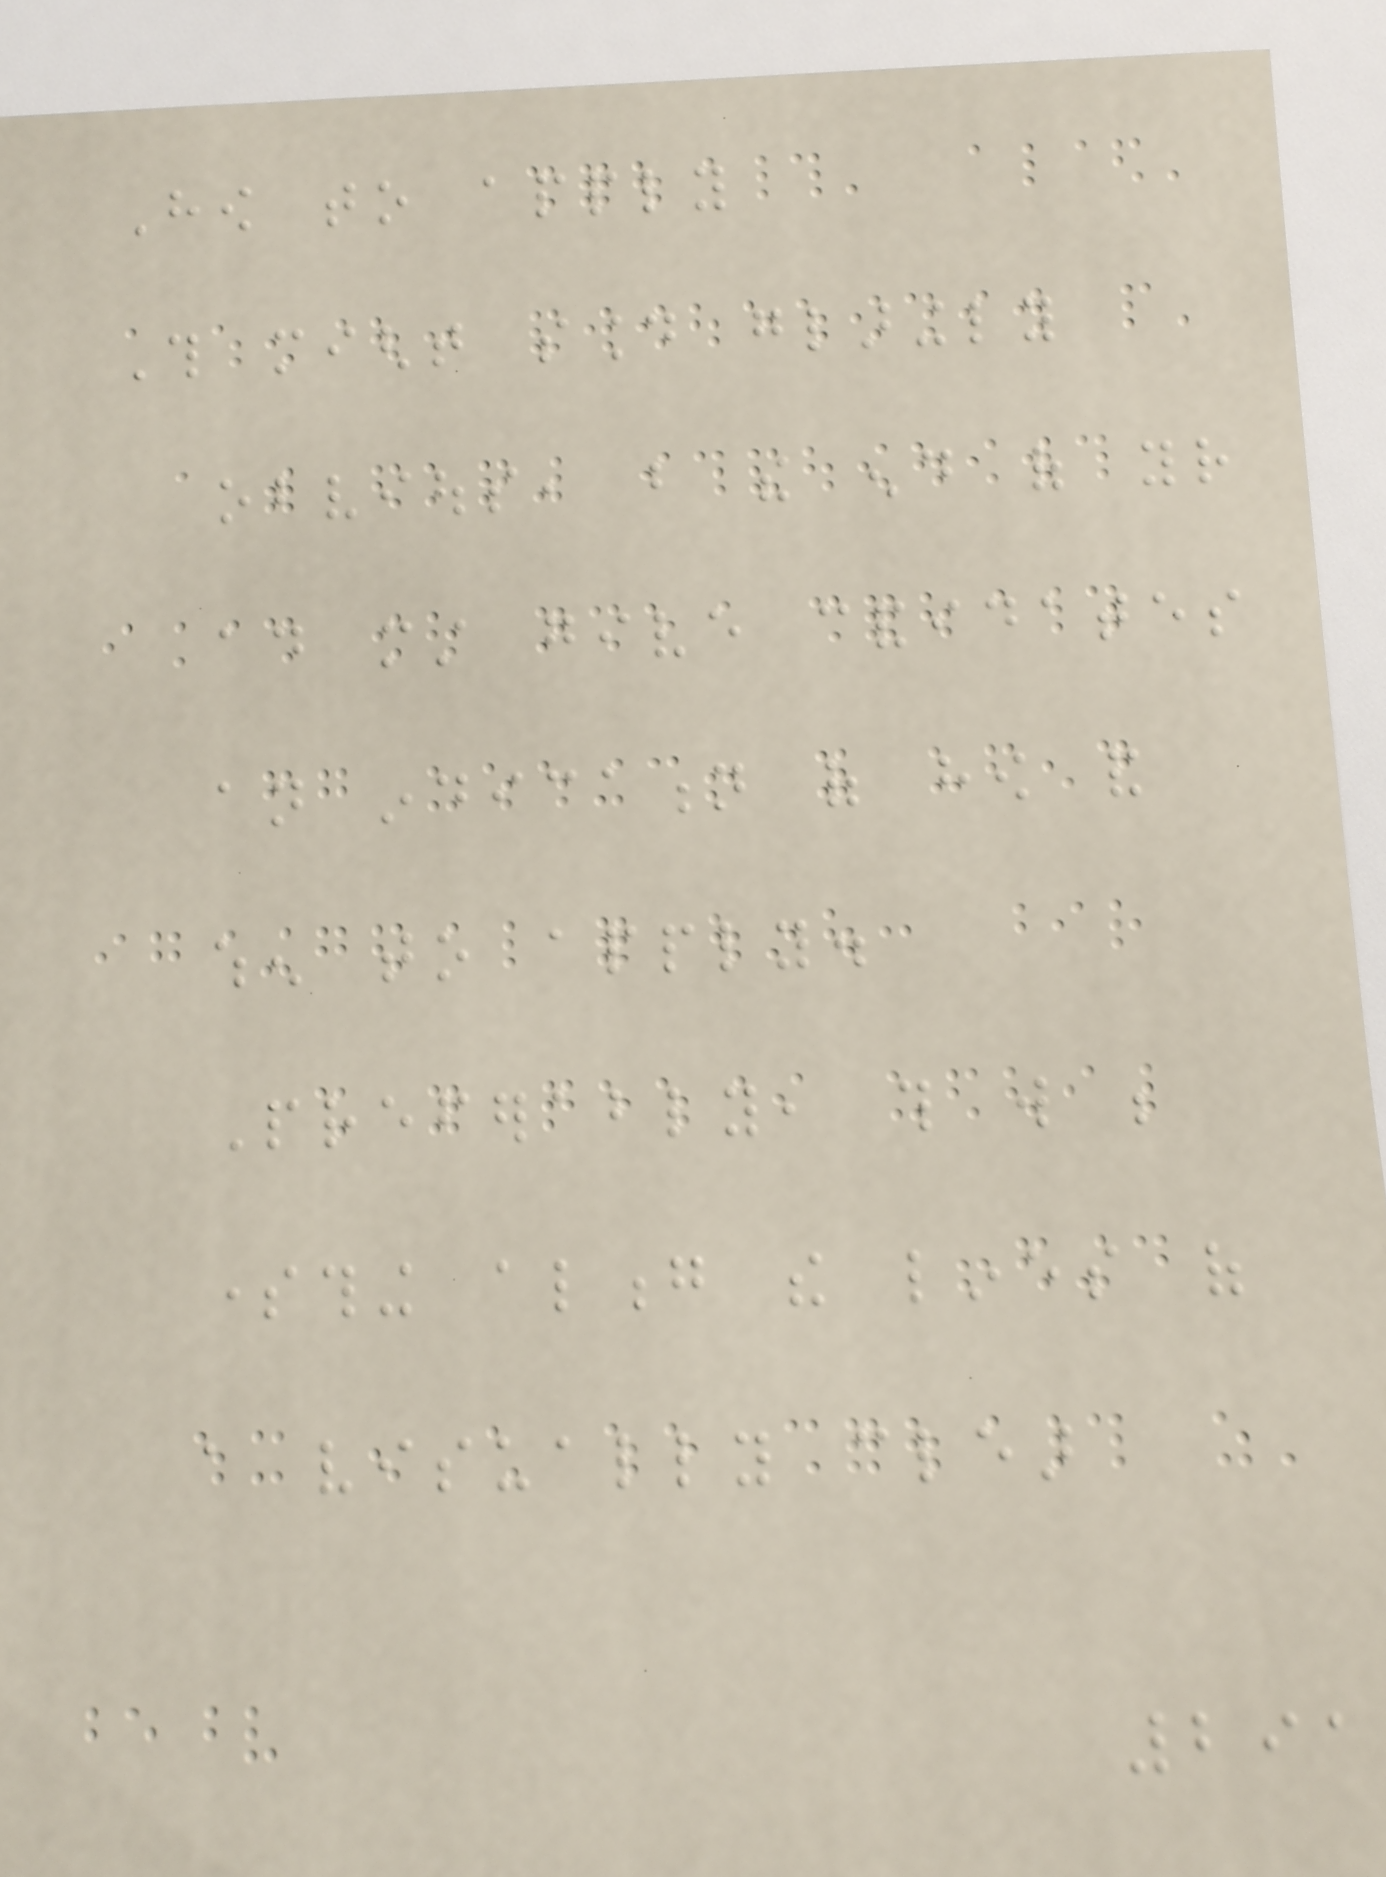How to apply
This might sound glaringly
obvious, but the end of your
ad must give candidates
an indication of how and
when to apply.
Preferably, this will be
something along the lines of
a visually clear
291
